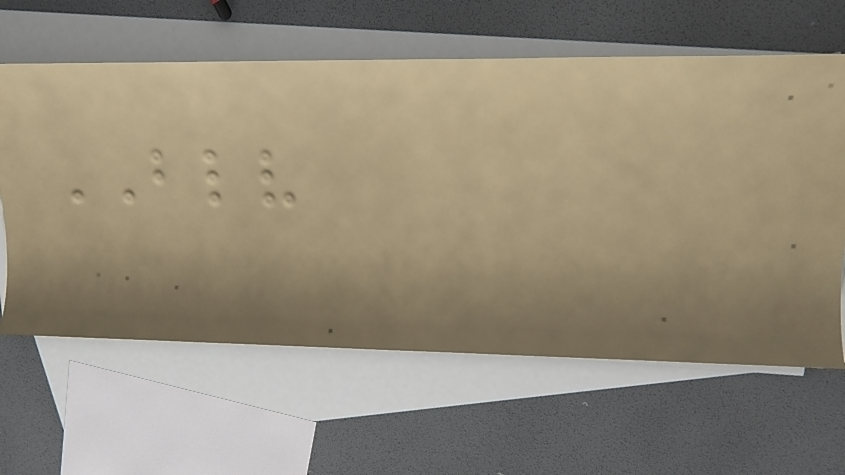BLV
